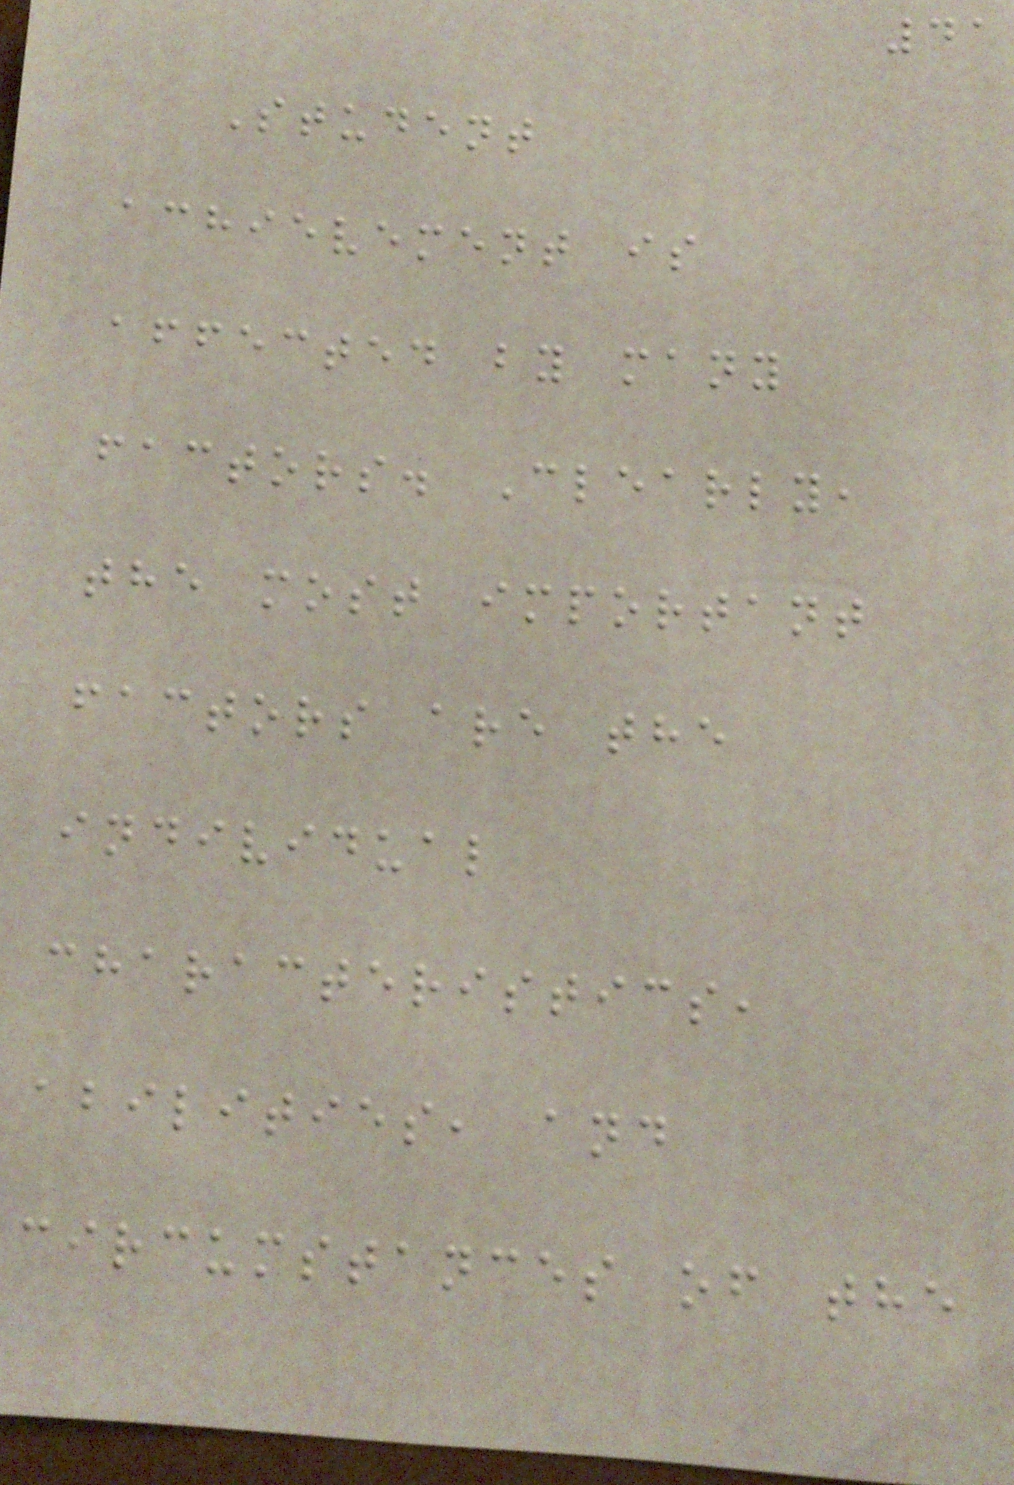41
Student
achievement is
affected by many
factors. Clearly,
the most important
factors are the
individual
characteristics,
abilities, and
circumstances of the
